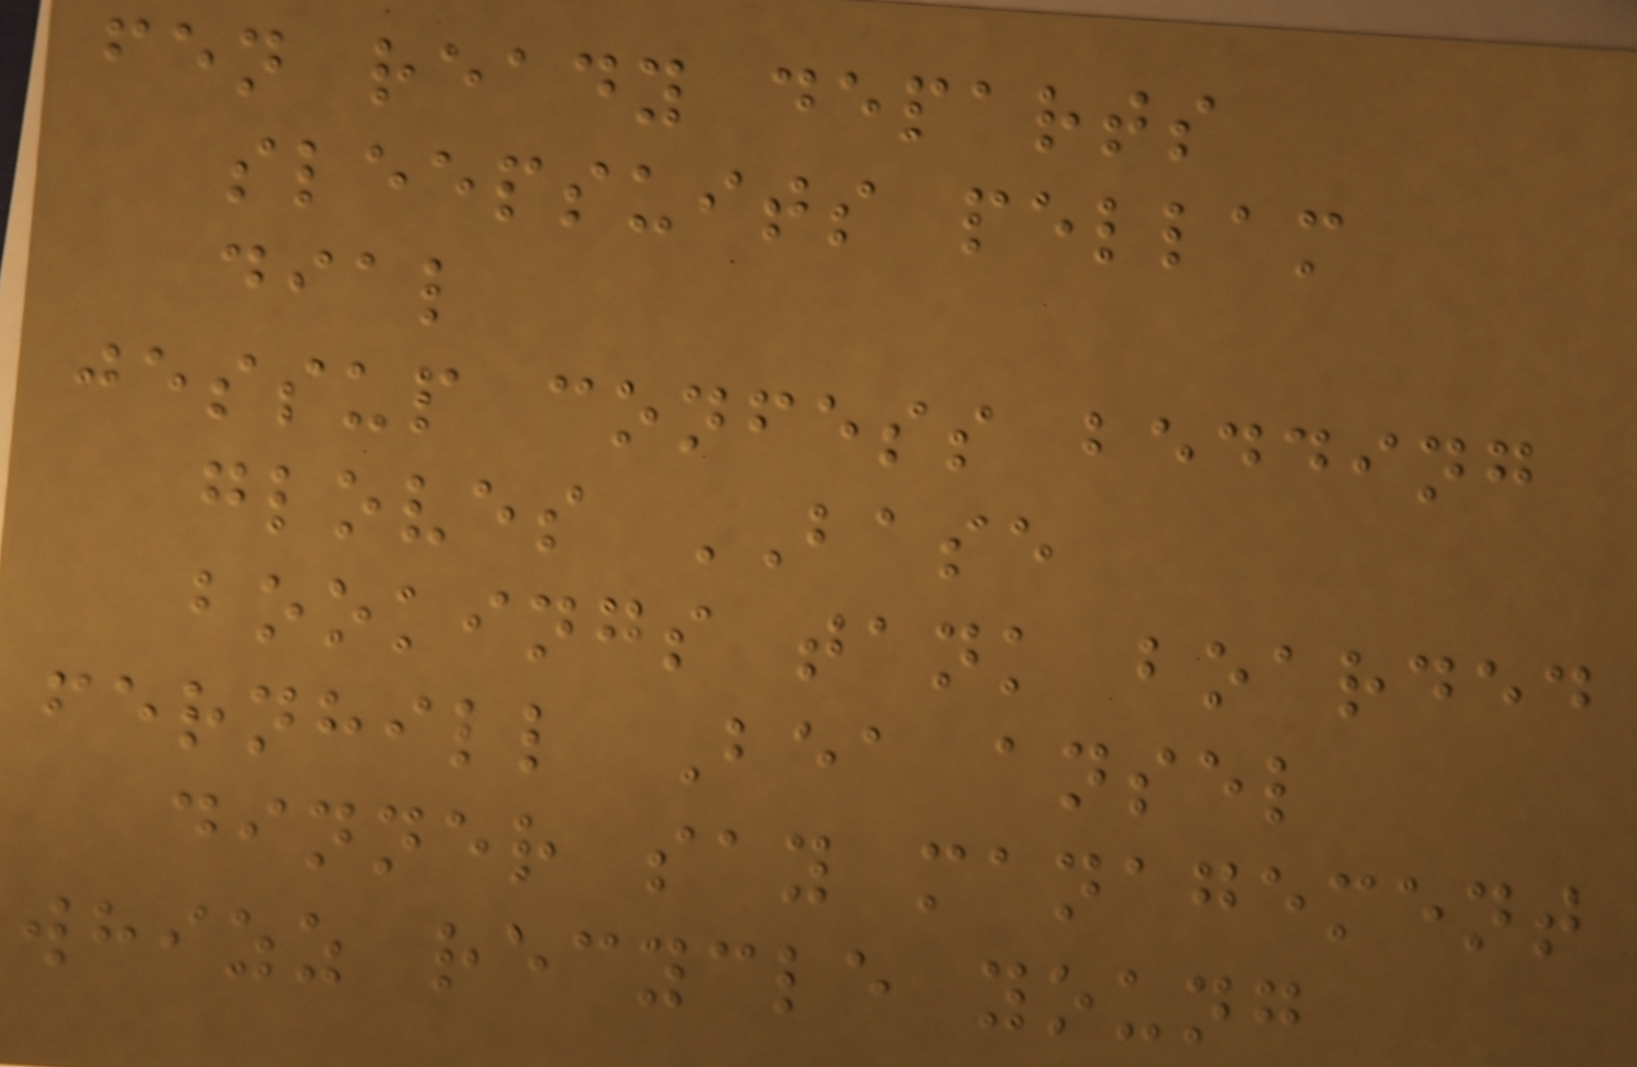fen ready departs
sleepsuits pellam
dial
jessup confess bedding
gloves BASE
bookings tank boarded
fernhill Bea ansel
dinner say management
whizz recycle young
